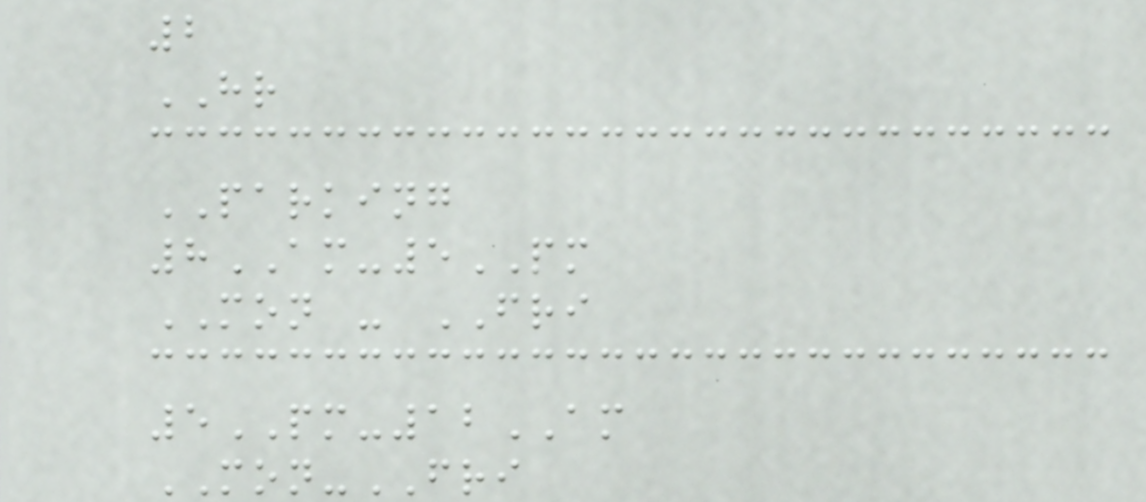2
HR
PARKING
8AM-5PM
MON - FRI
5PM-12AM
MON-FRI
